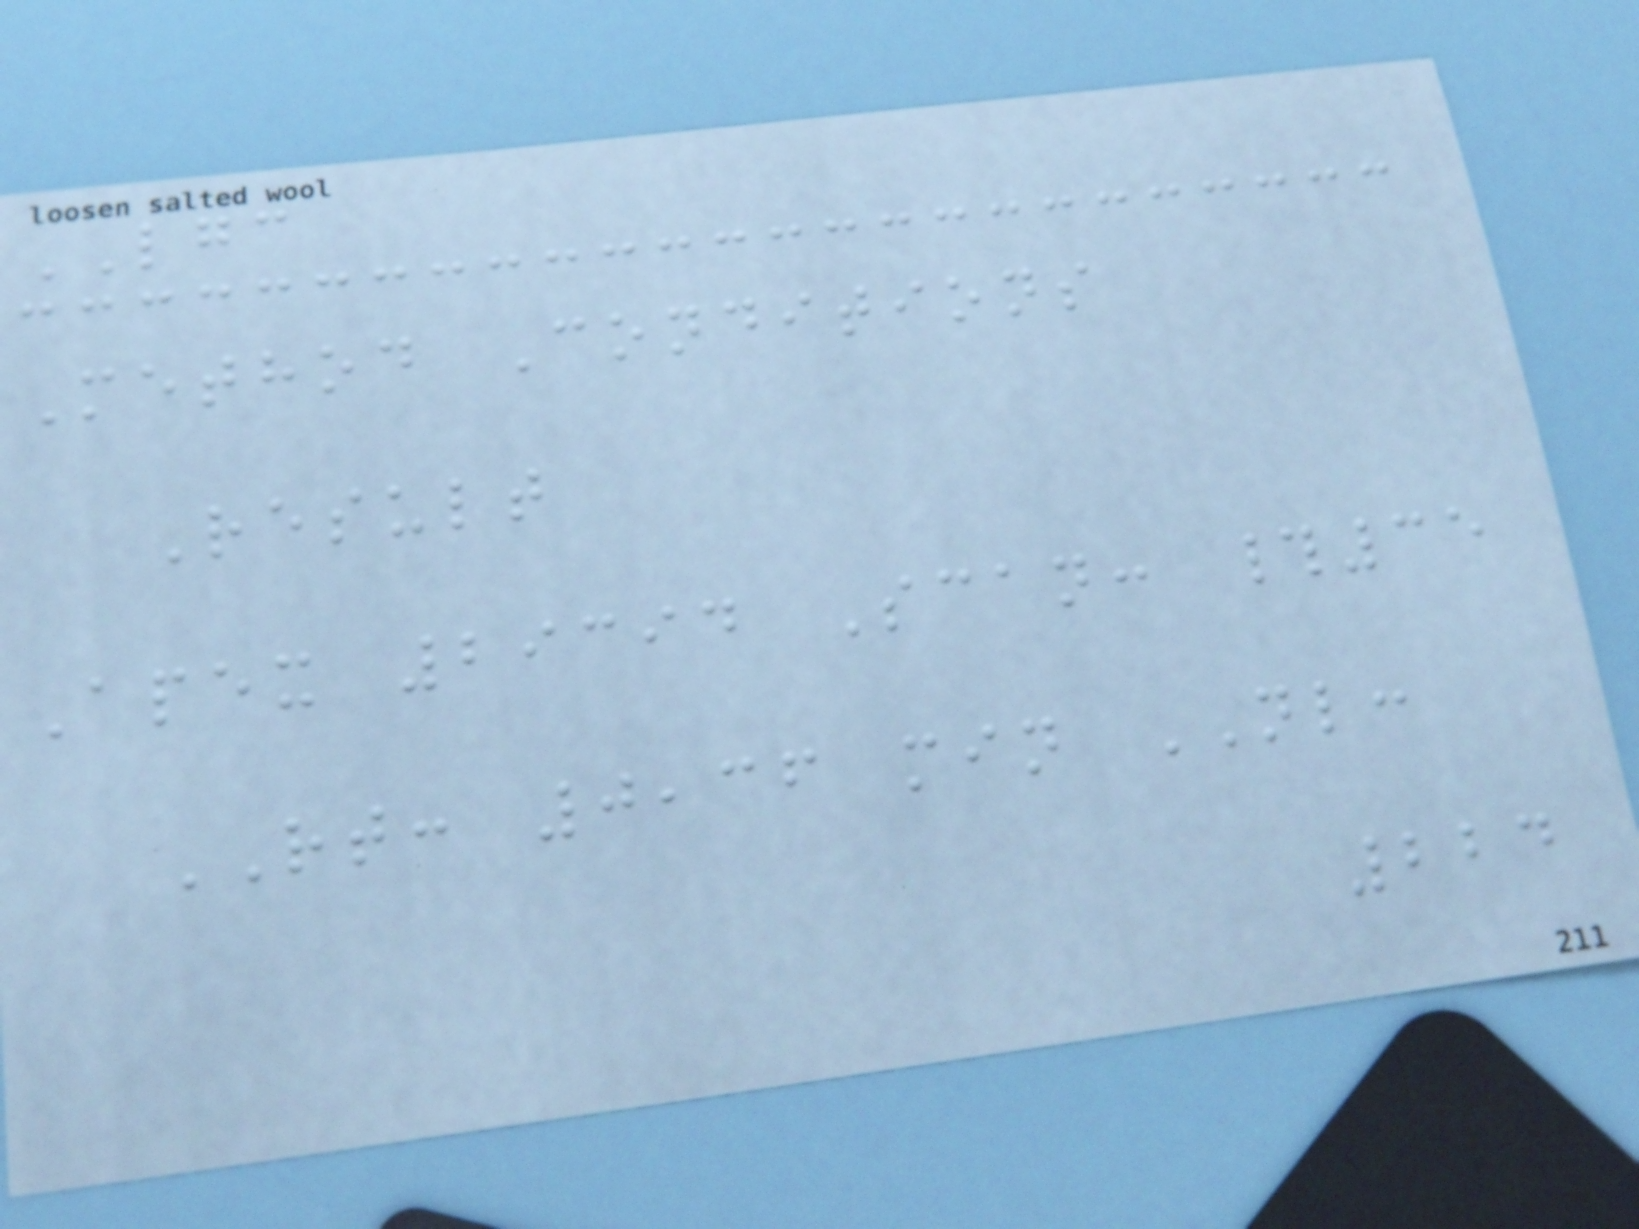LGC
Method Conditions
Result
Apex 29394 Scan: #35
RT: 0,36 min NL:
224
